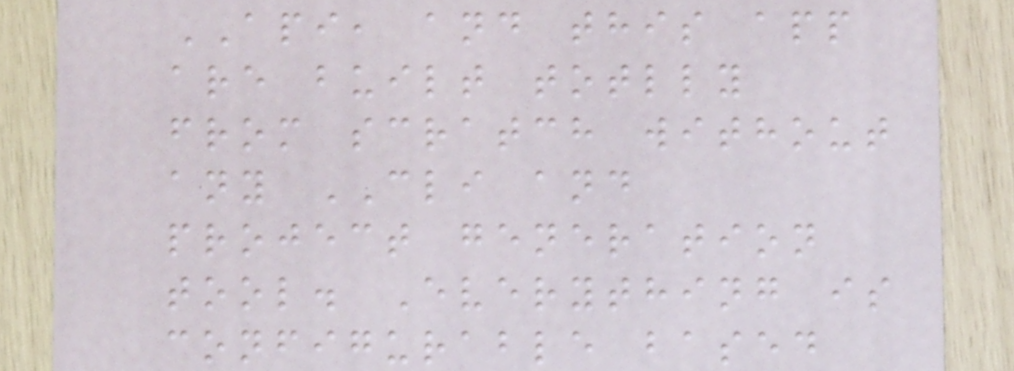API, and this app
are built totlly
from scratch without
any CLI and
project generation
tool. Everything is
configurable based
